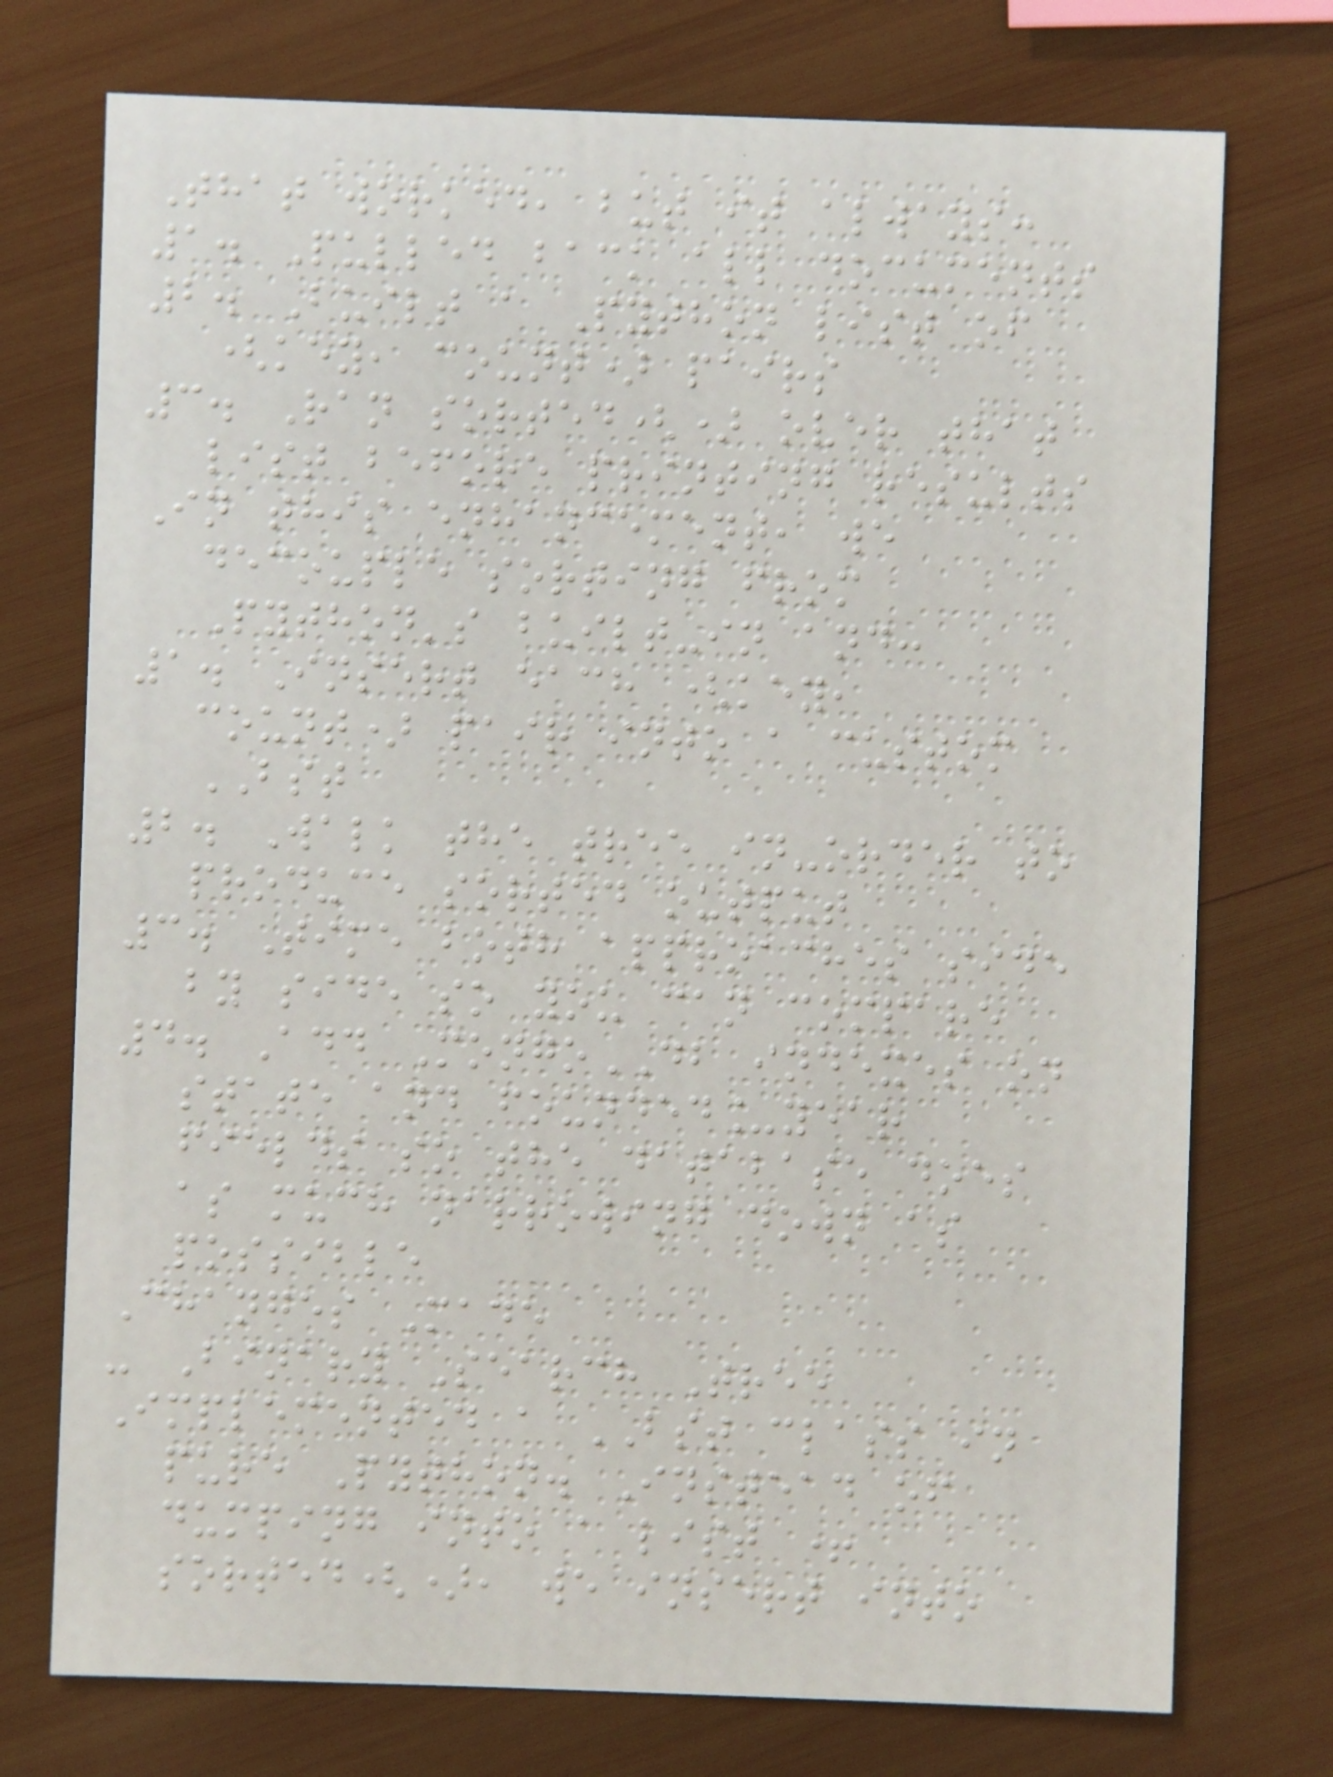That worked, but it always:
1. Pulled back all documents
2. Built a Python list of
(key, count) pairs
3. Ran sorted() over that
list before printing results
In this enhancement, we
decouple sorting from
Python's built-in and:
1. Insert each (key,
count) pair into a custom
BST
2. Walk the tree in-order to
produce sorted output
3. Time both approaches side
by side so you can compare
4. Add MongoDB indexes on
state and founded_year
fields so the database does
as much narrowing down as
possible
Changes Made
- Binary Search Tree
Implemented a BST class in
pure Python. Instead of
dumping into a list +
sorted(), we insert into
